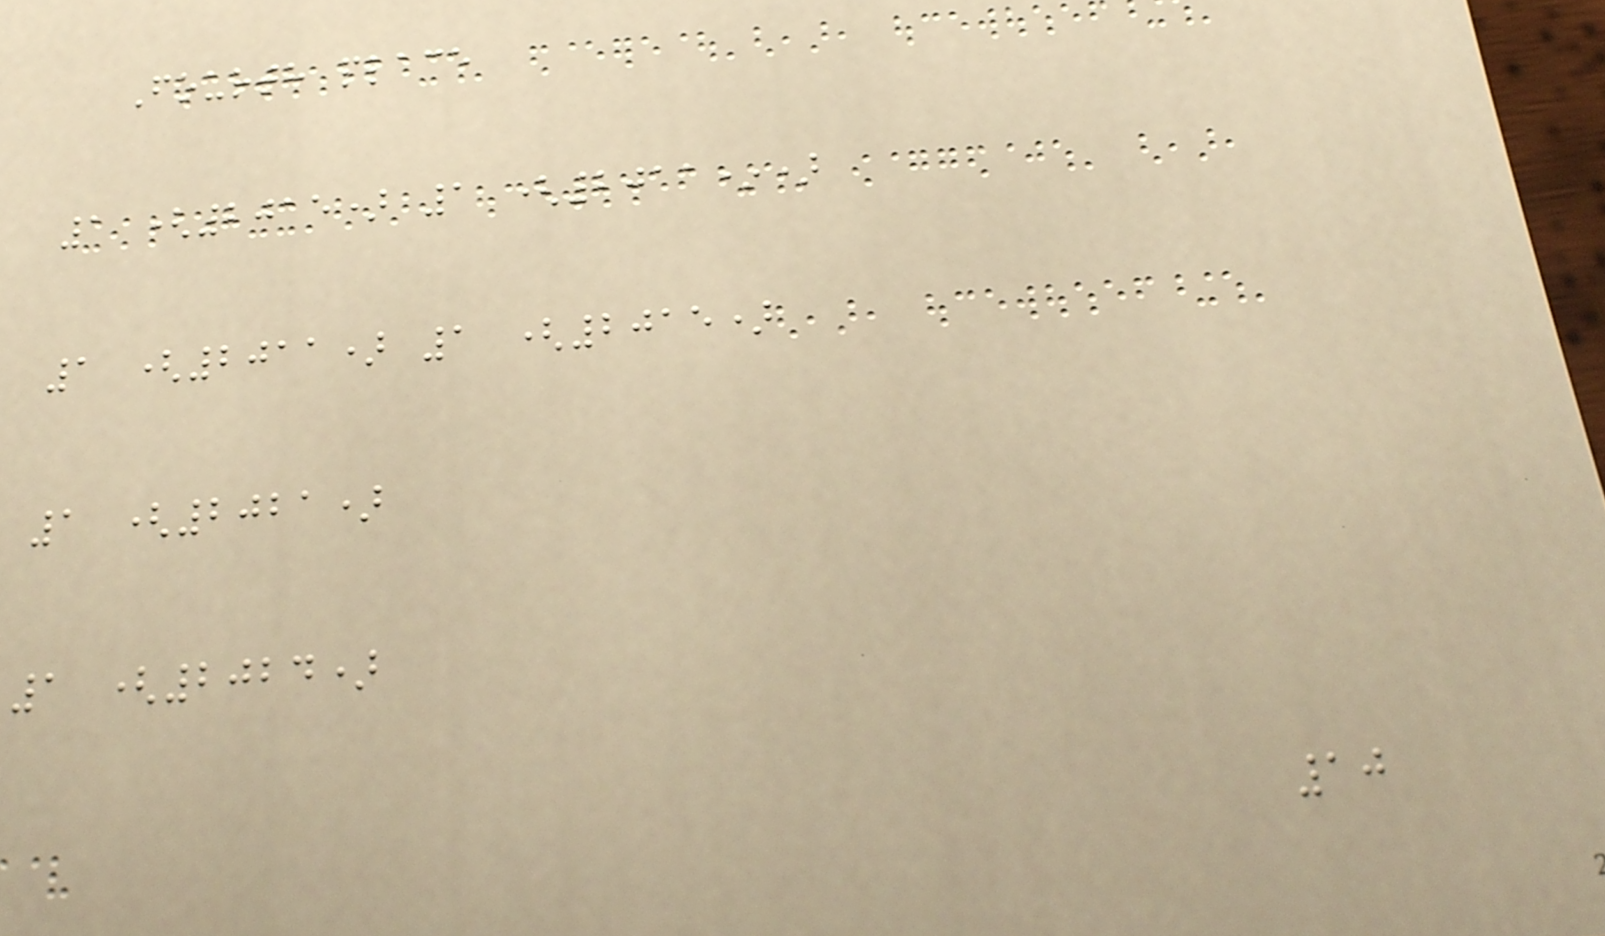Fourth place
1 (2015) 1 (2011*)
1 (2011) 1 (2015)
1 (2021)
1 (2024)
10
